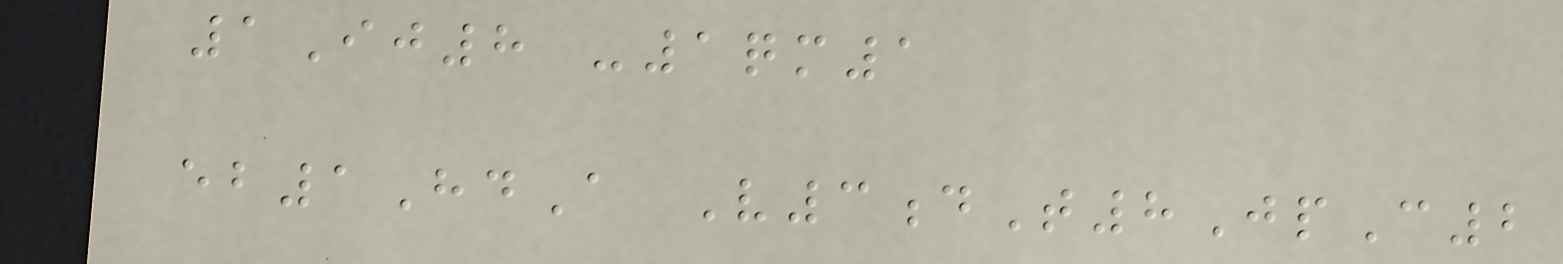1Ij8 -1qm1
eb1HdA V3dT8JpC2
